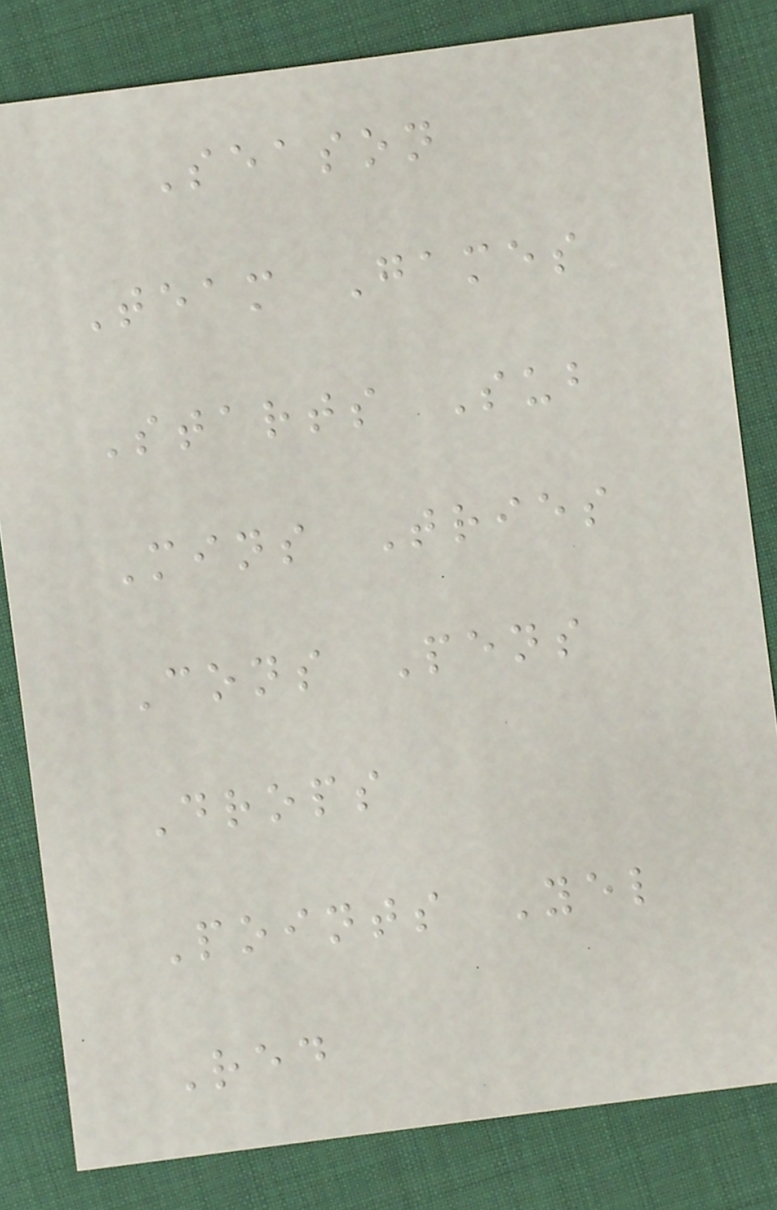Season
Team Games
Starts Sub
Mins Tries
Cons Pens
Drops
Points Yel
Red
